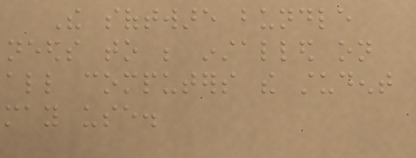The software bundle
needs to be installed on
all computers the student
may use.
